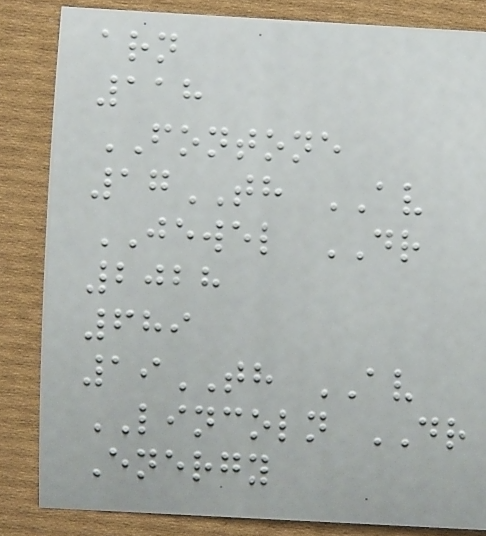arn
118
FONTONE
17TH AV
JEWEL DR
2028
689
19TH AV
LINCOLN DR
Energy
